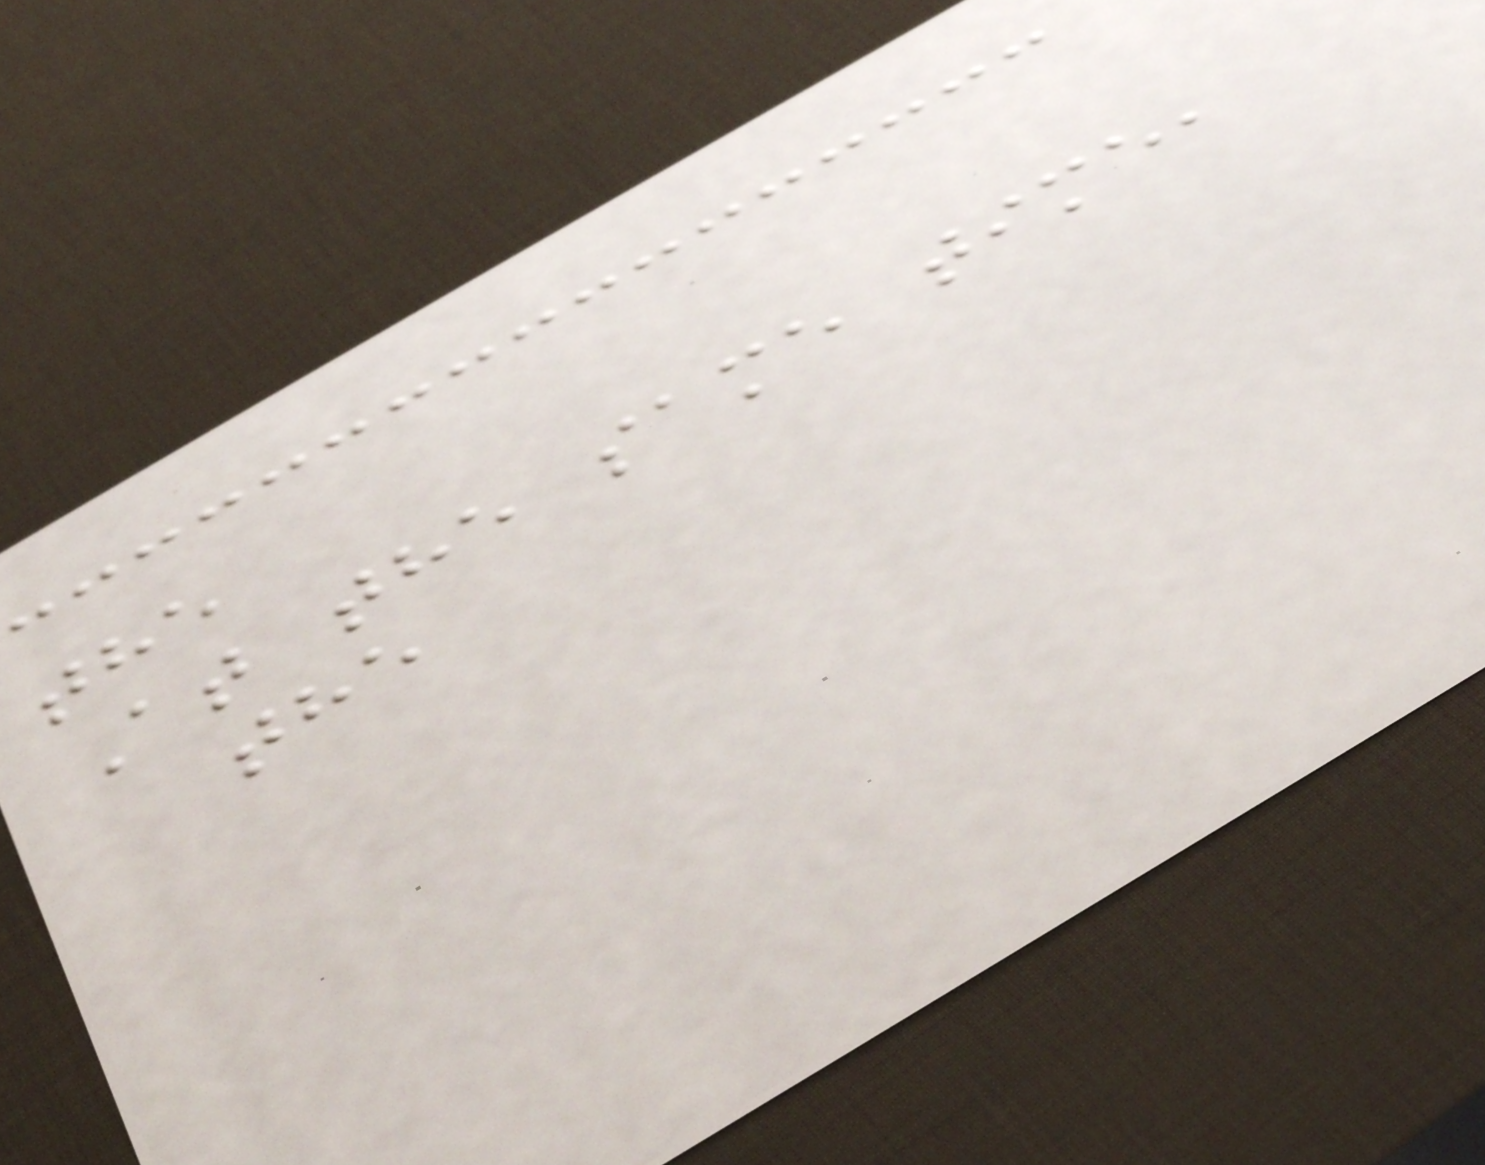the
At the same time,
the
